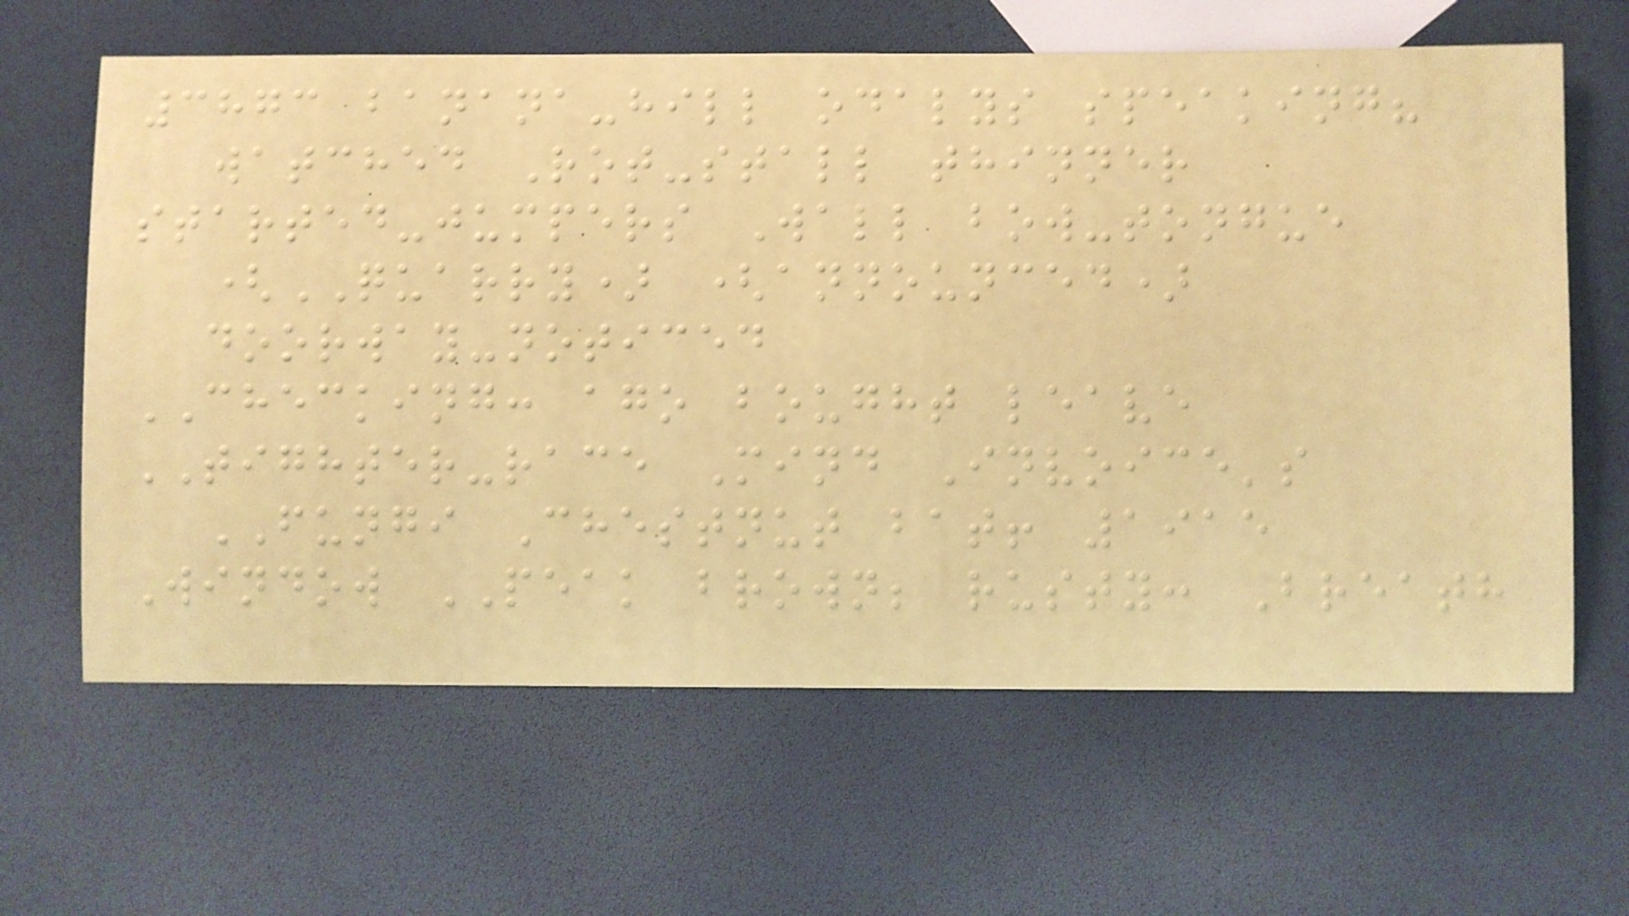3873 banana-hill odalys speaking?
watched Rot-stall thinner
started-jumpers Wall bow-tongue
(QUARRY) (announced)
doorway-noticed
CHECKING: ago bought leave
TIGHTER-race Mind Invoice's
FUNGI Chestnut bat! 1915
Window PEAK brown; rusty: Breath
